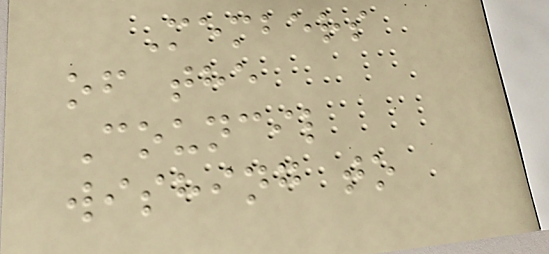Members
of the
Council
wishing to
